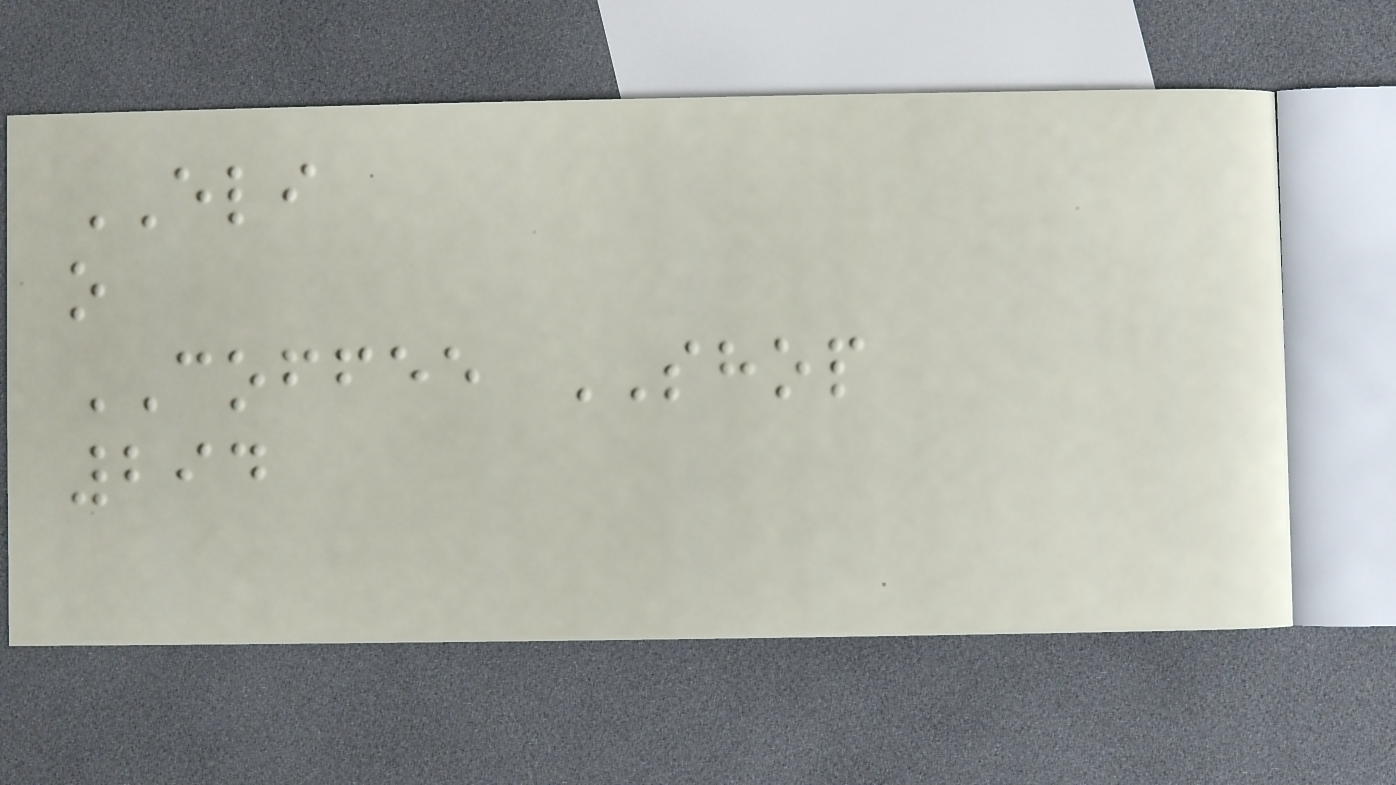ELI
o
COFFEE SHOP
294
